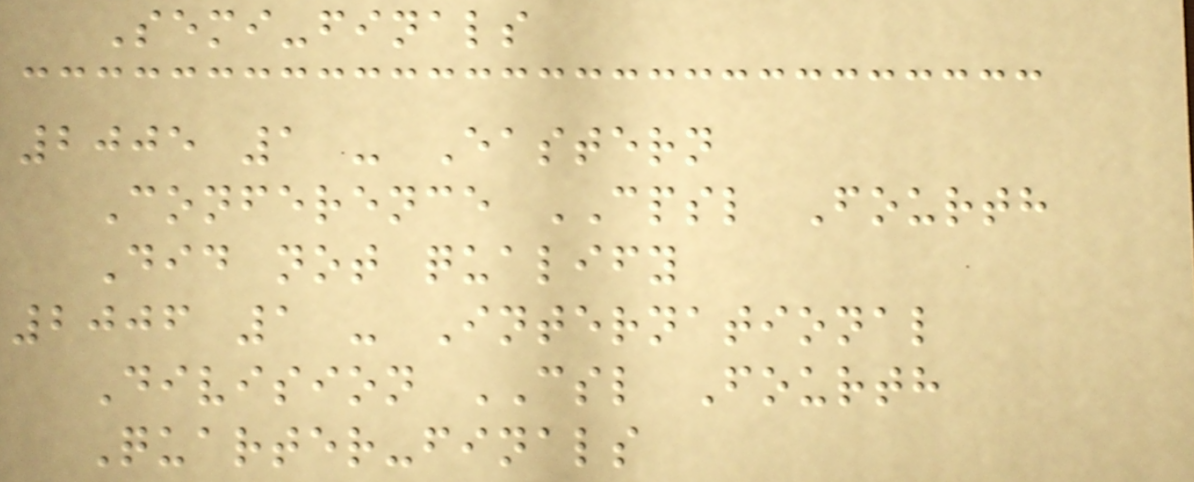Semi-finals
2005 1 - Eastern
Conference CPSL Fourth
Did not qualify
2006 1 - International
Division CSL Fourth
Quarter-finals
